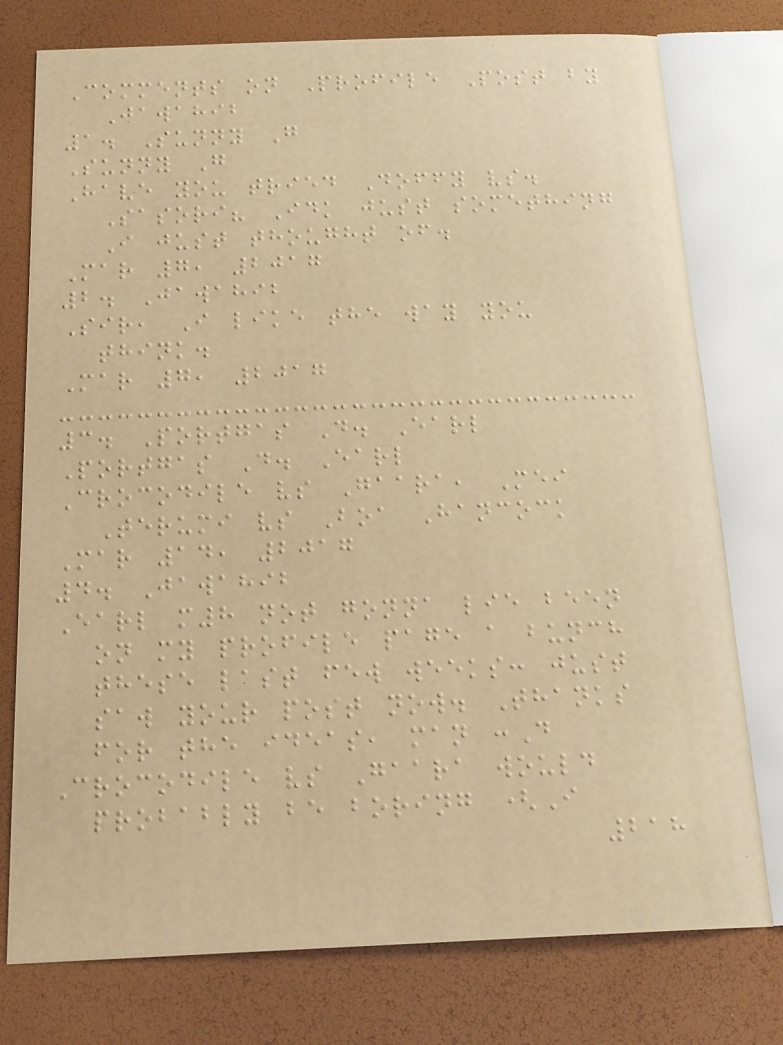Comments on Profile Post by
Jawahib
1. Sunny G
Sunny G
Have you tried Doffy vs.
Sasori? Idk just something
I just thought of.
Mar 7, 2017
2. Jawahib
Sir, I like the way you
think.
Mar 7, 2017
3. Portgas D. Earl
Portgas D. Earl
Crocodile vs Gaara, Mei
Terumi vs Boa Hancock
Mar 14, 2017
4. Jawahib
Earl m8 not gonna lie been
on my profile page a bunch
these last few weeks: just
saw your post now. Thanks
for the ideas, man :D
Crocodile vs Gaara would
probably be boring (I
218
